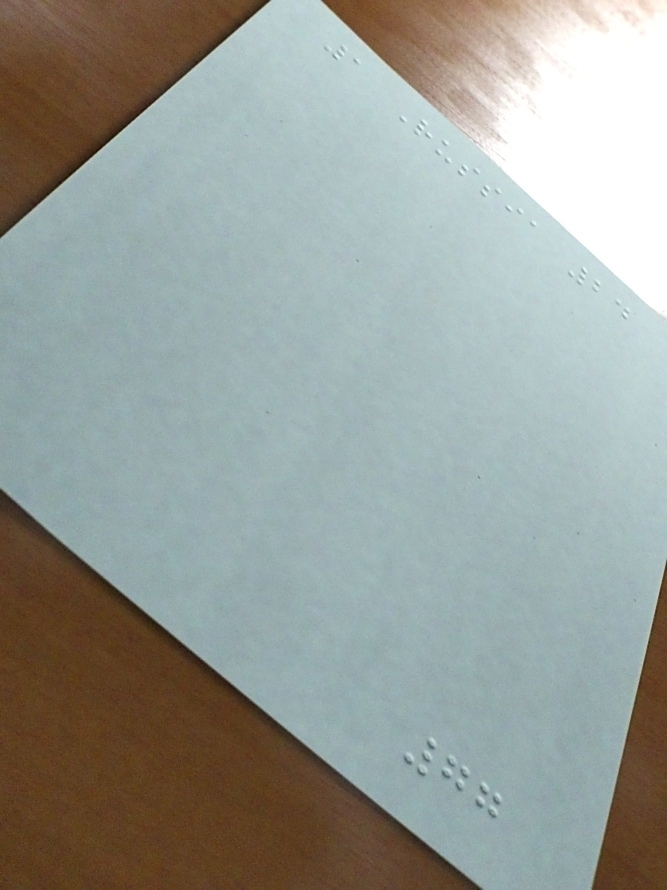1 Russia 24
77
